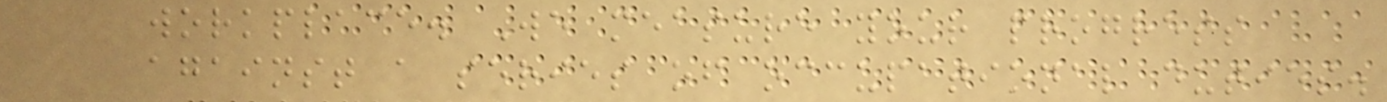workplace. We measure your progress
against a series of occupational duties.
